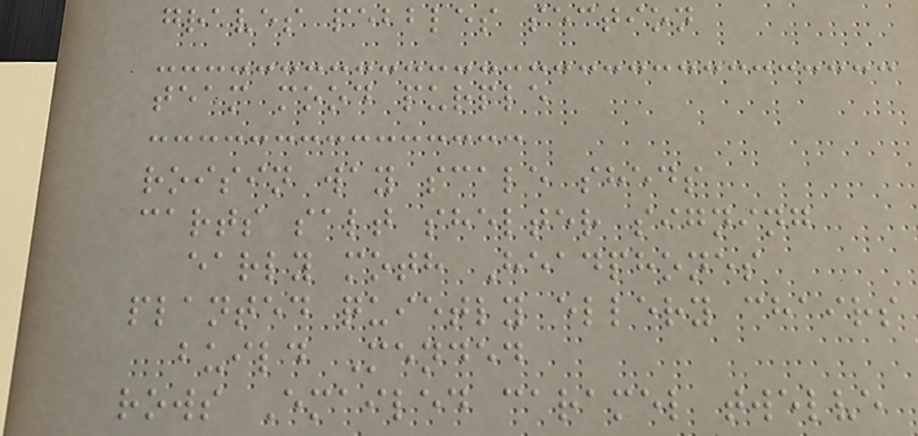graves pebbles section
team mood purple
roisin way scale sheds
carts salt shelter signing
early moth Headphones
planted quietly ellery chairs
build Mended
rows Emailed caramel twelve
